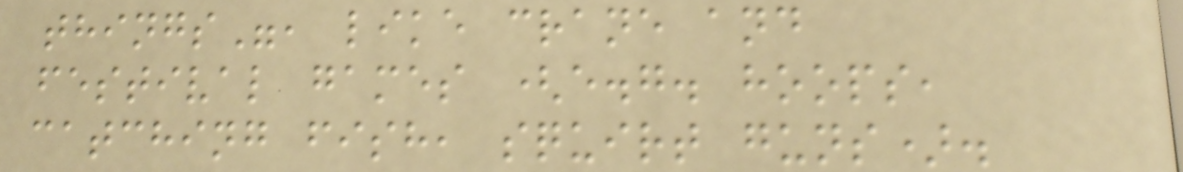things", like crane and
festival games (e.g. hoops,
catching fish, squirt guns).
